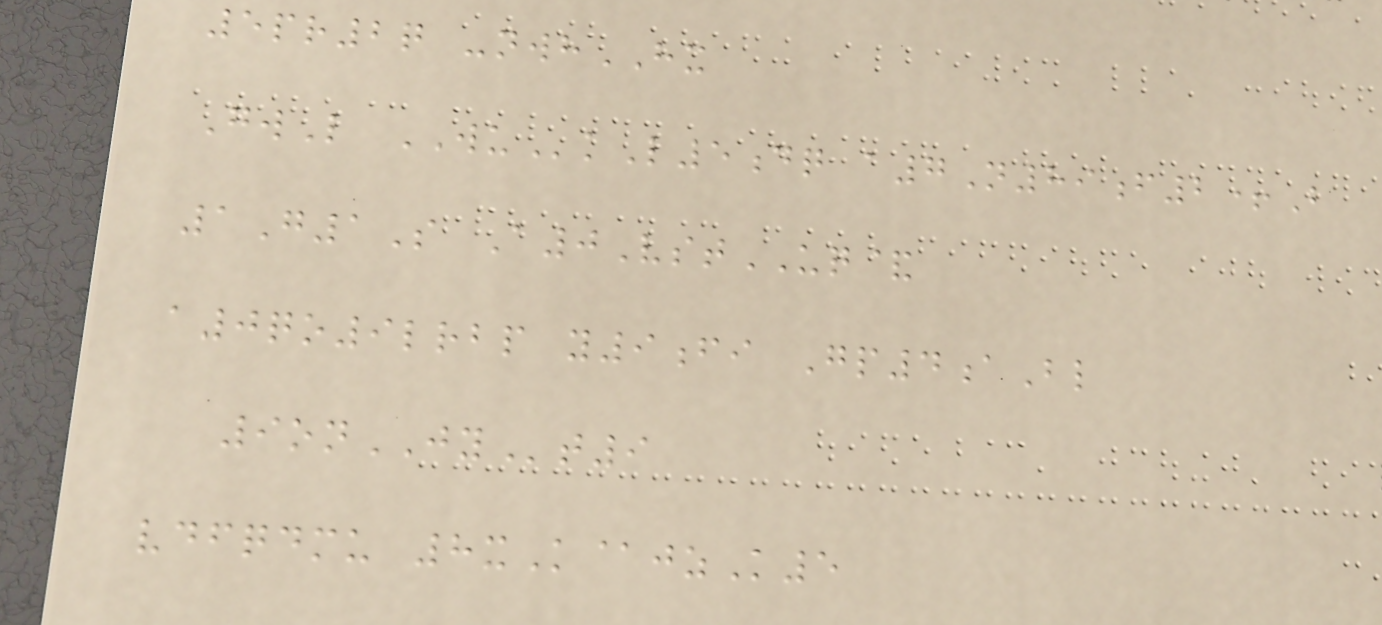5pr2q -nwhHX
GwL WUkL5dq a7N89f2+B
1G1S A0VstUQ&
a0qo9lrbp y9fi Gp4aBl
9onJYt9
vdfqdmu 8xK@jzK5
